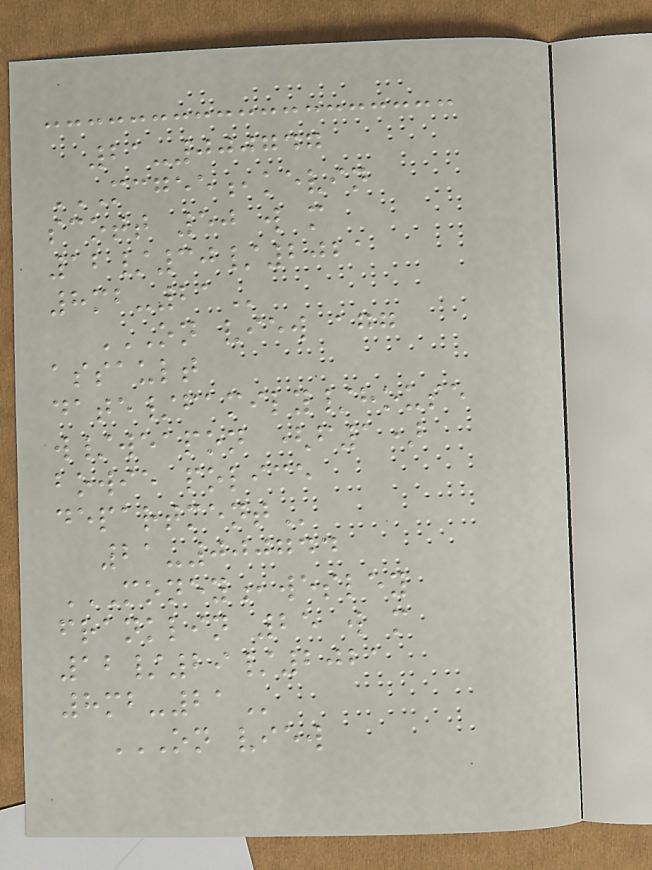21-000747
MCGEE,KEVIN
SCOTT 50 W M
12/30/2021
8MB-21
ON VIEW AGG
ASSAULT
DATE/FAMILY/HOUSE
W/WEAPON (F1)
BOWIE POLICE
DEPARTMENT
21-000744
MONEY,WESLEY
FRANKLIN 25 W M
12/29/2021
8MB-21
ON VIEW
